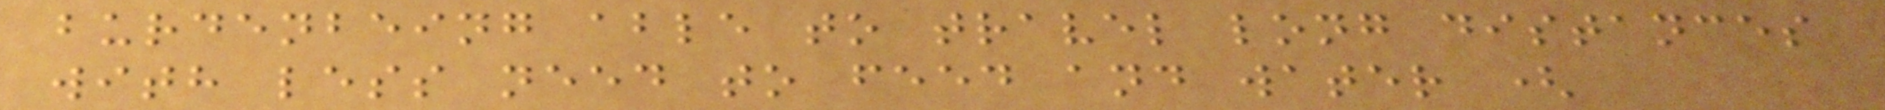burdenbeing able to travel long distances
with less need to feed and water (
